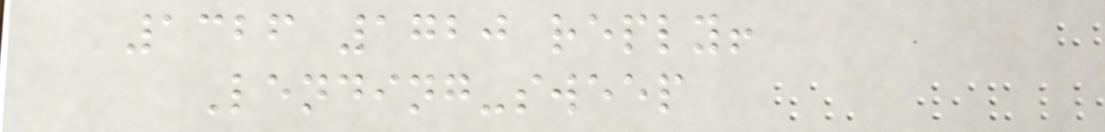1326 1720 reply!
Lending-sweep
